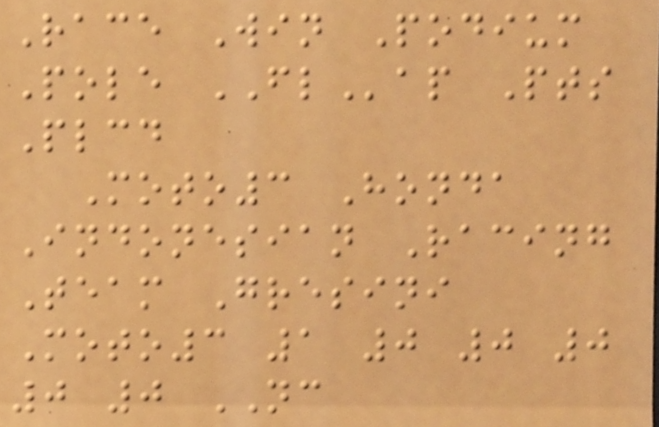Race Win Podium
Pole FLap Pts
Plcd
Moto3 Honda
Indonesian Racing
Team Gresini
Moto3 1 0 0 0
0 0 NC
